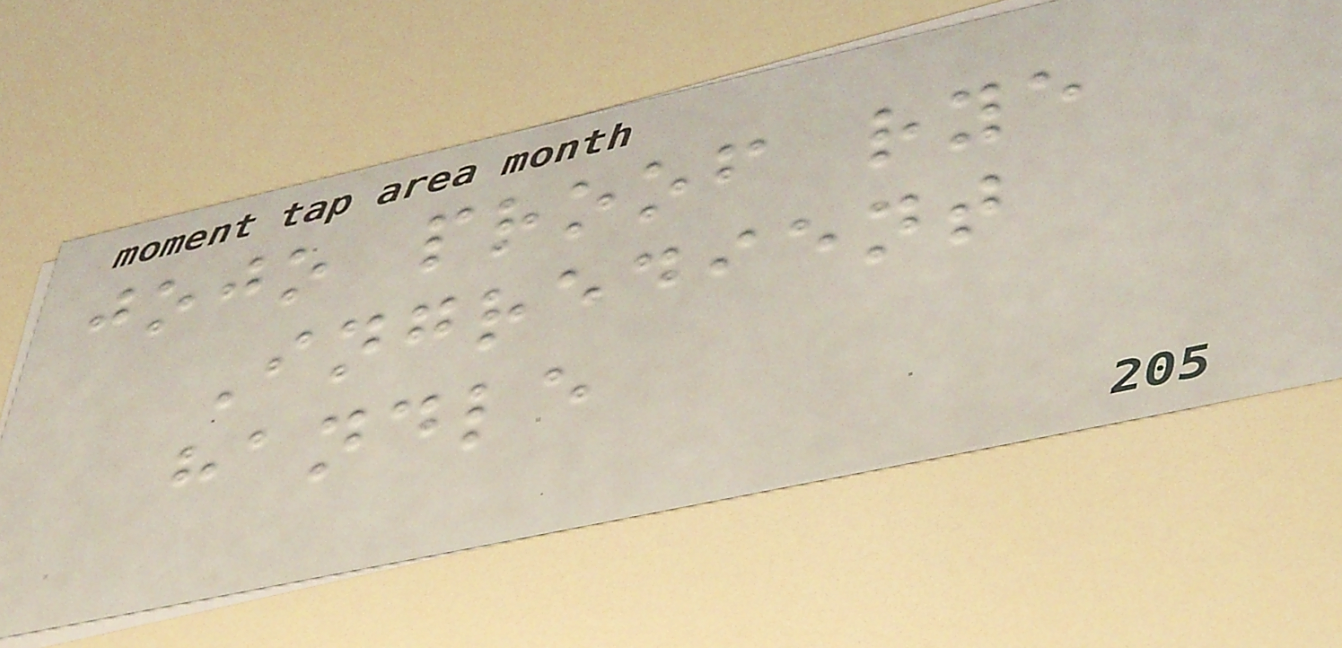jojo proof rye
Ingredient
handle
